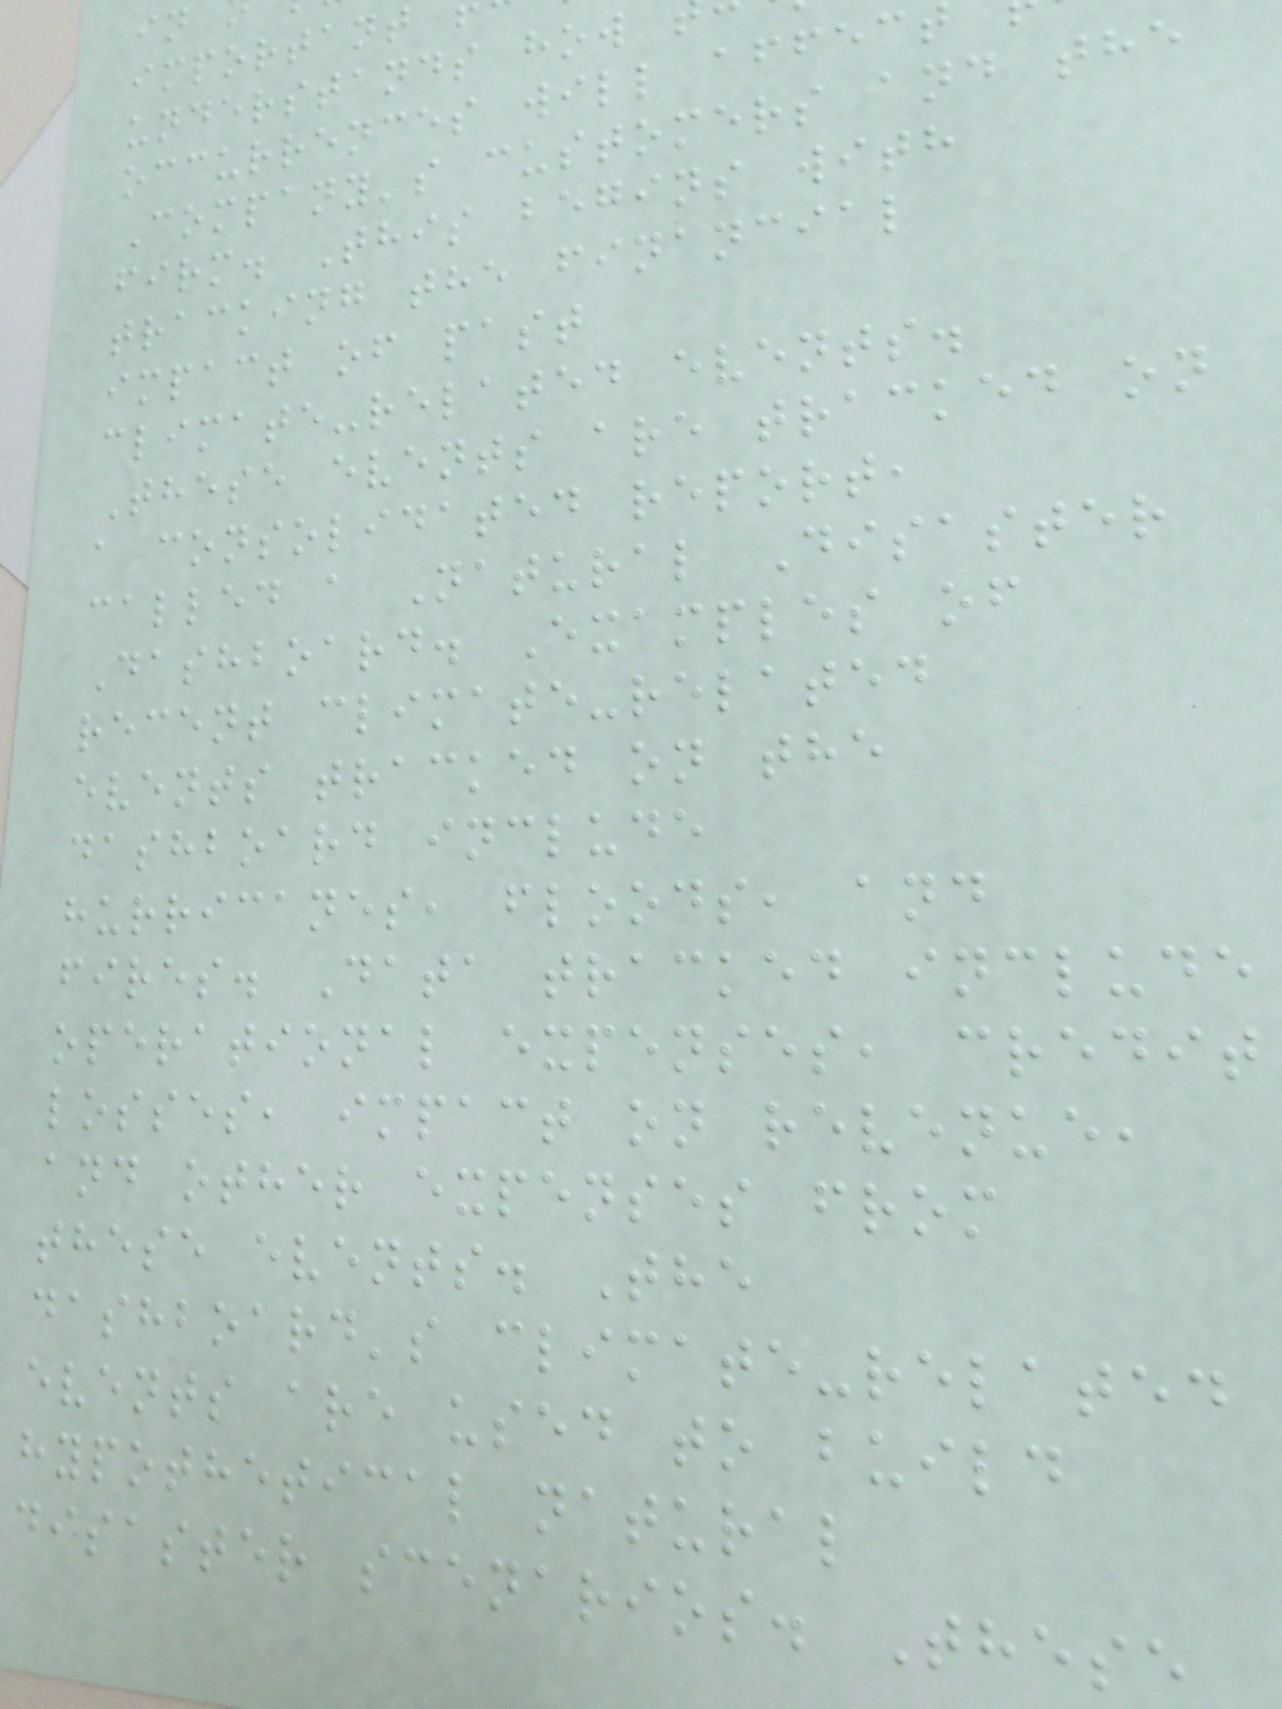important
understands how
occurrences will affec
Company's customers and the
firm. This begins with
tracking the financial
impact of past
climate-related events.
These events are tracked on
a consolidated report,
called a Natural Disaster
Dashboard. Examples of
recent climate-related
events tracked on the
dashboard include
hurricanes, floods, and
fires. Data tracked include
operational expenses, credit
losses, impact on revenue,
and other expenses from
these events. The
dashboard's climate-related
events are used to build
hypothetical natural
disaster scenarios. These
